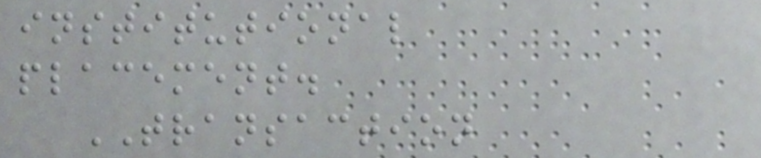institutional
placement.
TRANSACTION
